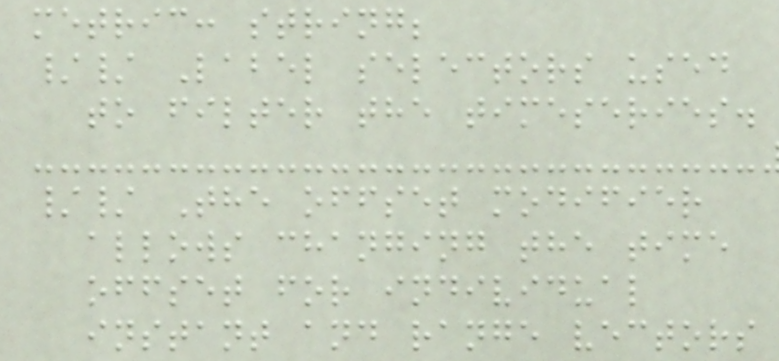metric: string;
// Label selectors used
to filter the timeseries.
// The offset modifier
allows changing the time
offset for individual
instant and range vectors
